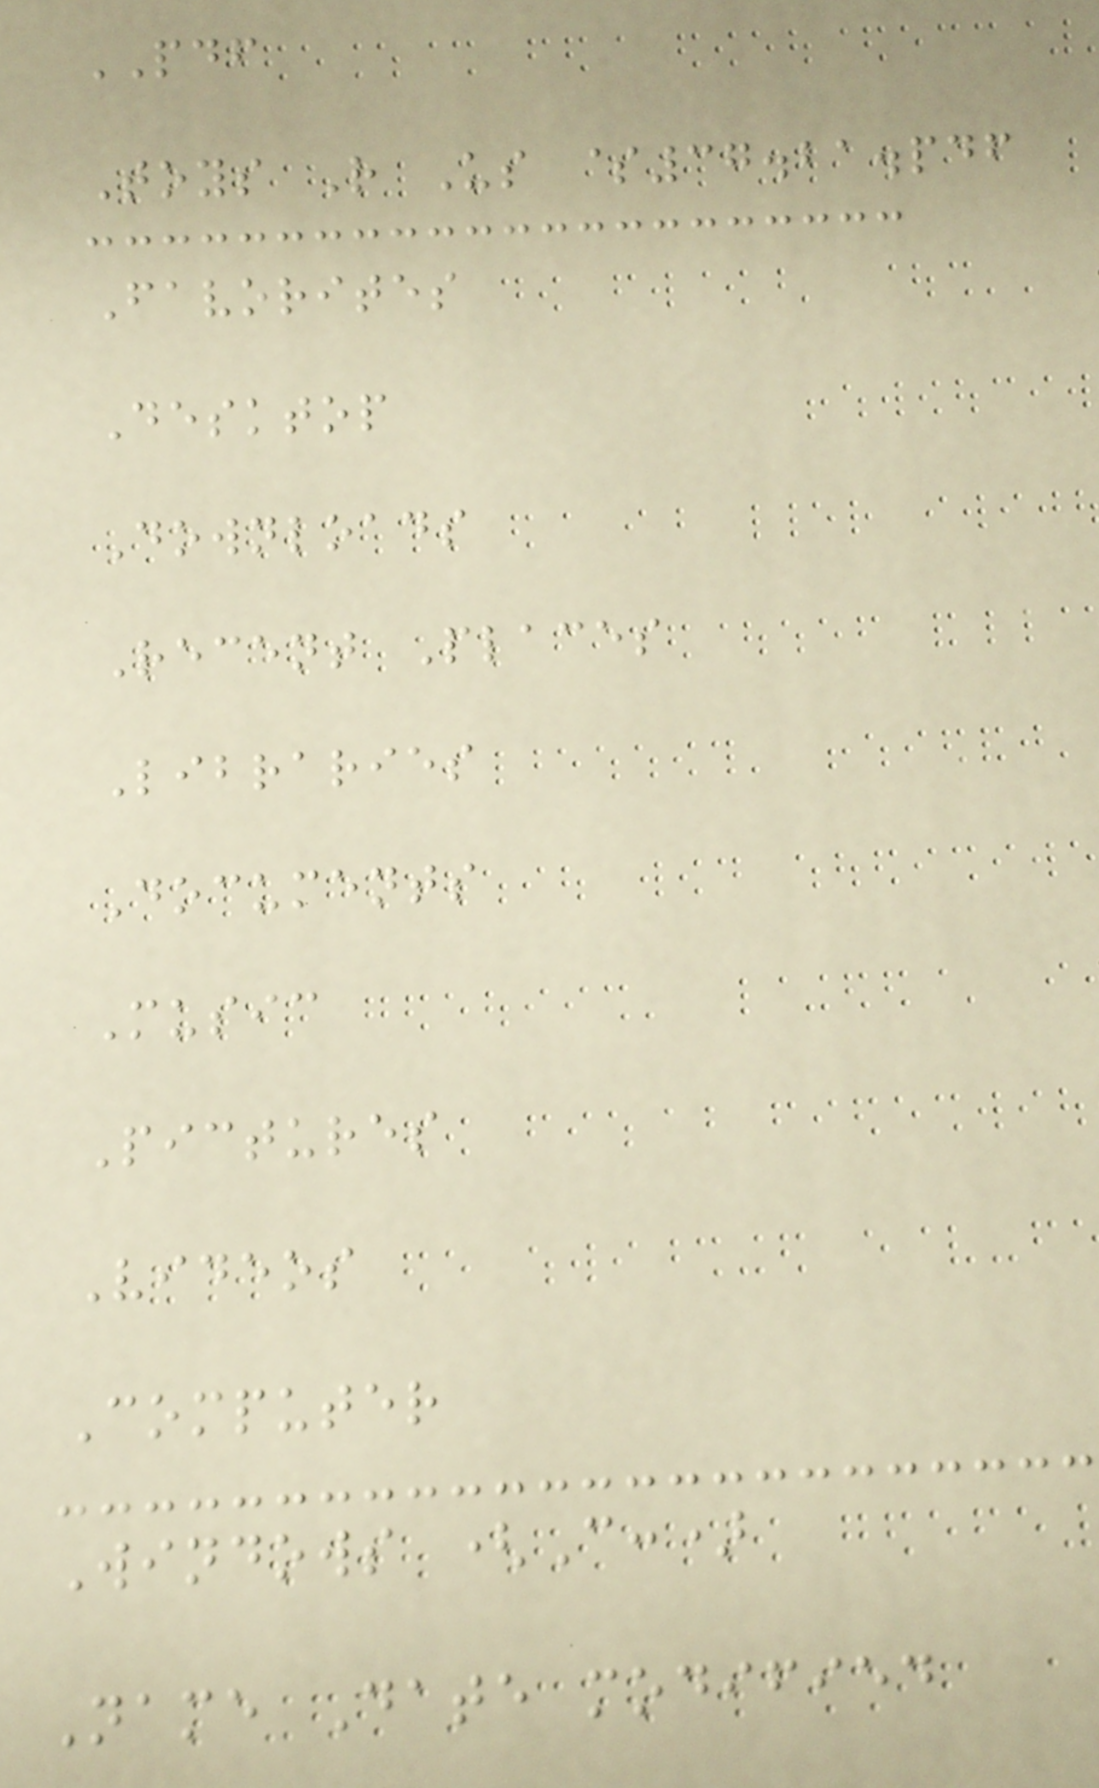PDF
Toys R Us $37.21.pdf
Favorites
Desktop
Downloads
Recent Places
Libraries
Documents
Music
Pictures
Videos
Computer
Windows (C:)
Name Date modified
